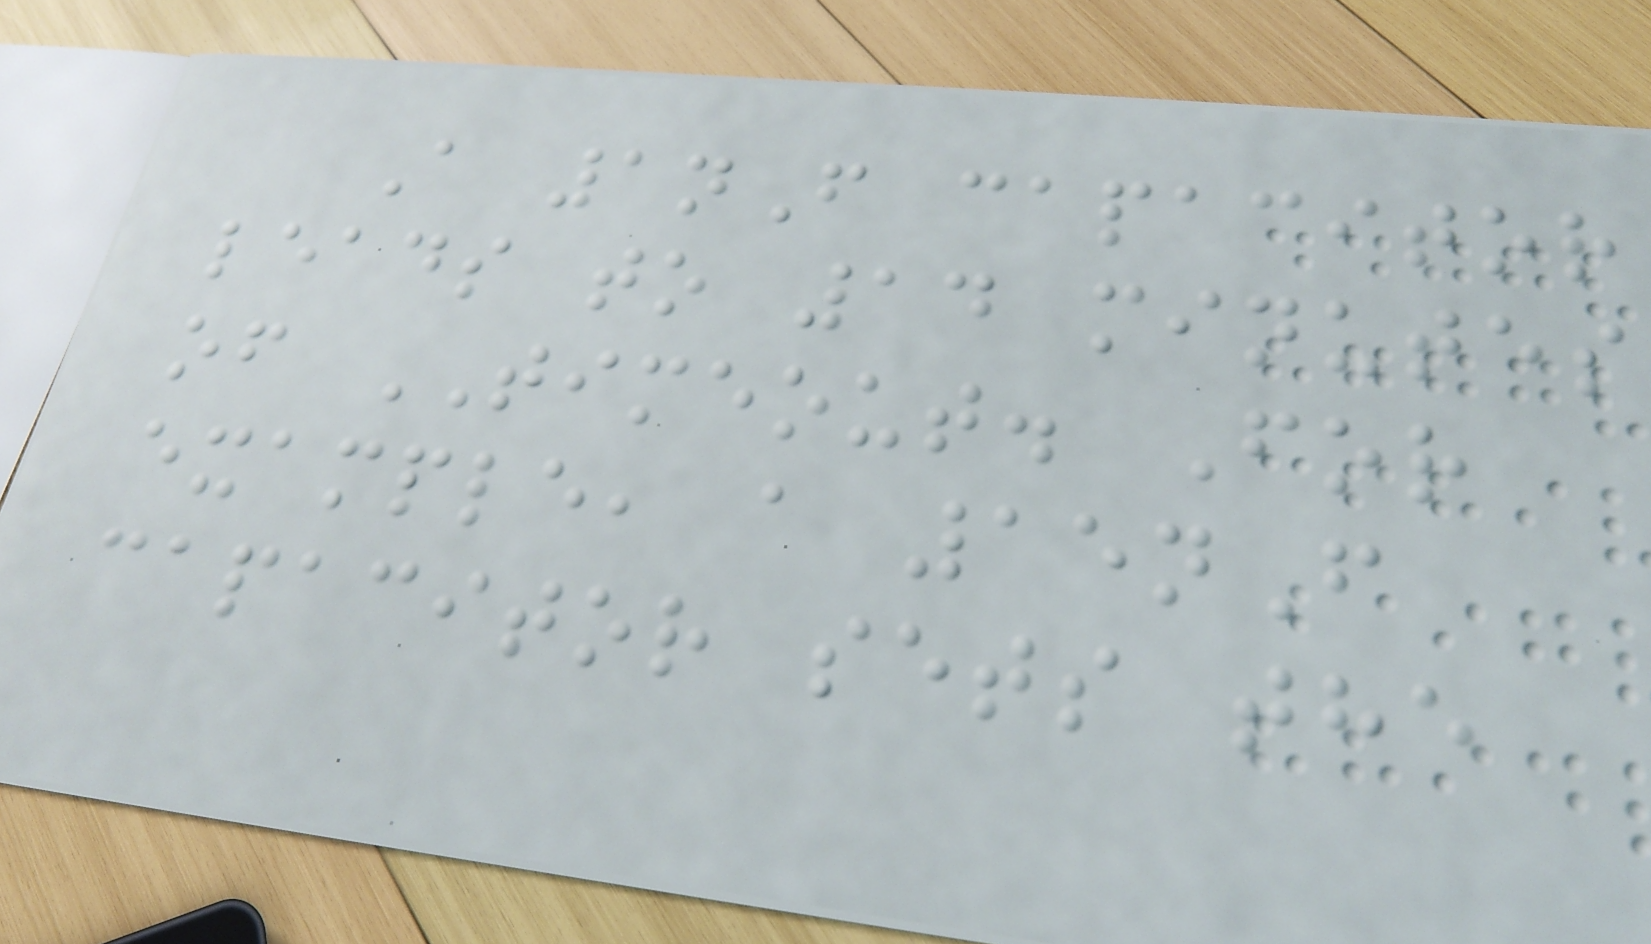A 1nF capacitor
leads to 14 minutes
of TIMEOUT. For
example, a 15nF
capacitor sets the
